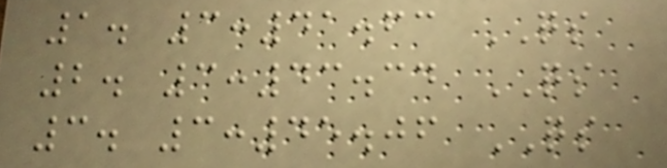1. 3:41.63 QS
2. 3:43.34 QS
3. 3:45.06 QS
